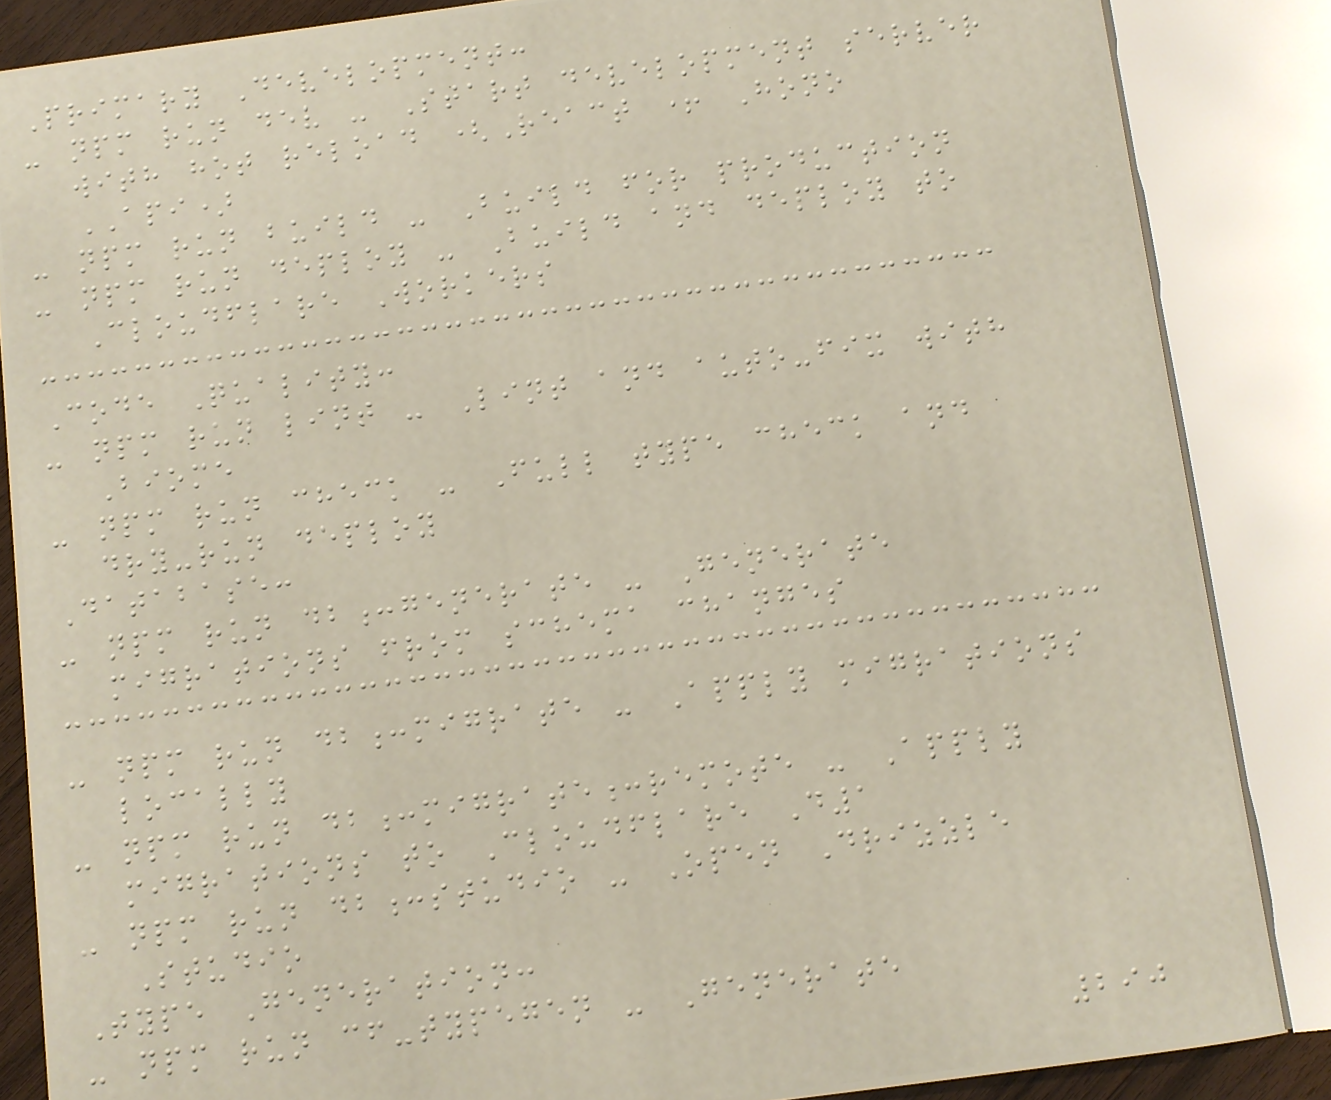Primary Development:
- npm run dev - Start development server
with hot reload (React + Hono
API)
- npm run build - Build for production
- npm run deploy - Build and deploy to
Cloudflare Workers
Code Quality:
- npm run lint - Lint and auto-fix with
Biome
- npm run check - Full type check and
dry-run deploy
Database:
- npm run db:generate - Generate
migrations from schema changes
- npm run db:migrate - Apply migrations
locally
- npm run db:migrate:remote - Apply
migrations to Cloudflare D1
- npm run db:studio - Open Drizzle
Studio
Type Generation:
- npm run cf-typegen - Generate
290
